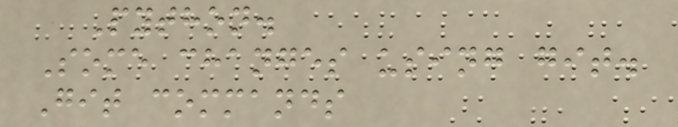Python.
Some changes using git.
Git commands
